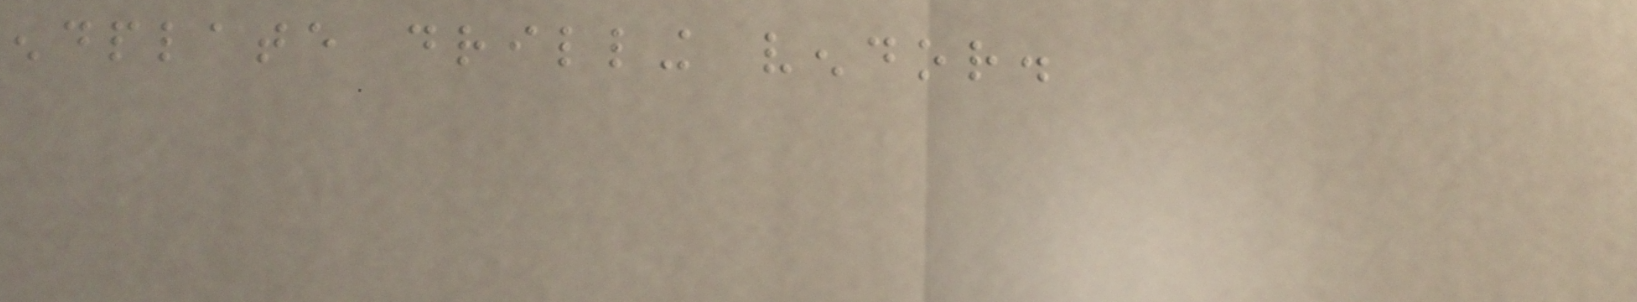endplate drilling vendor.
